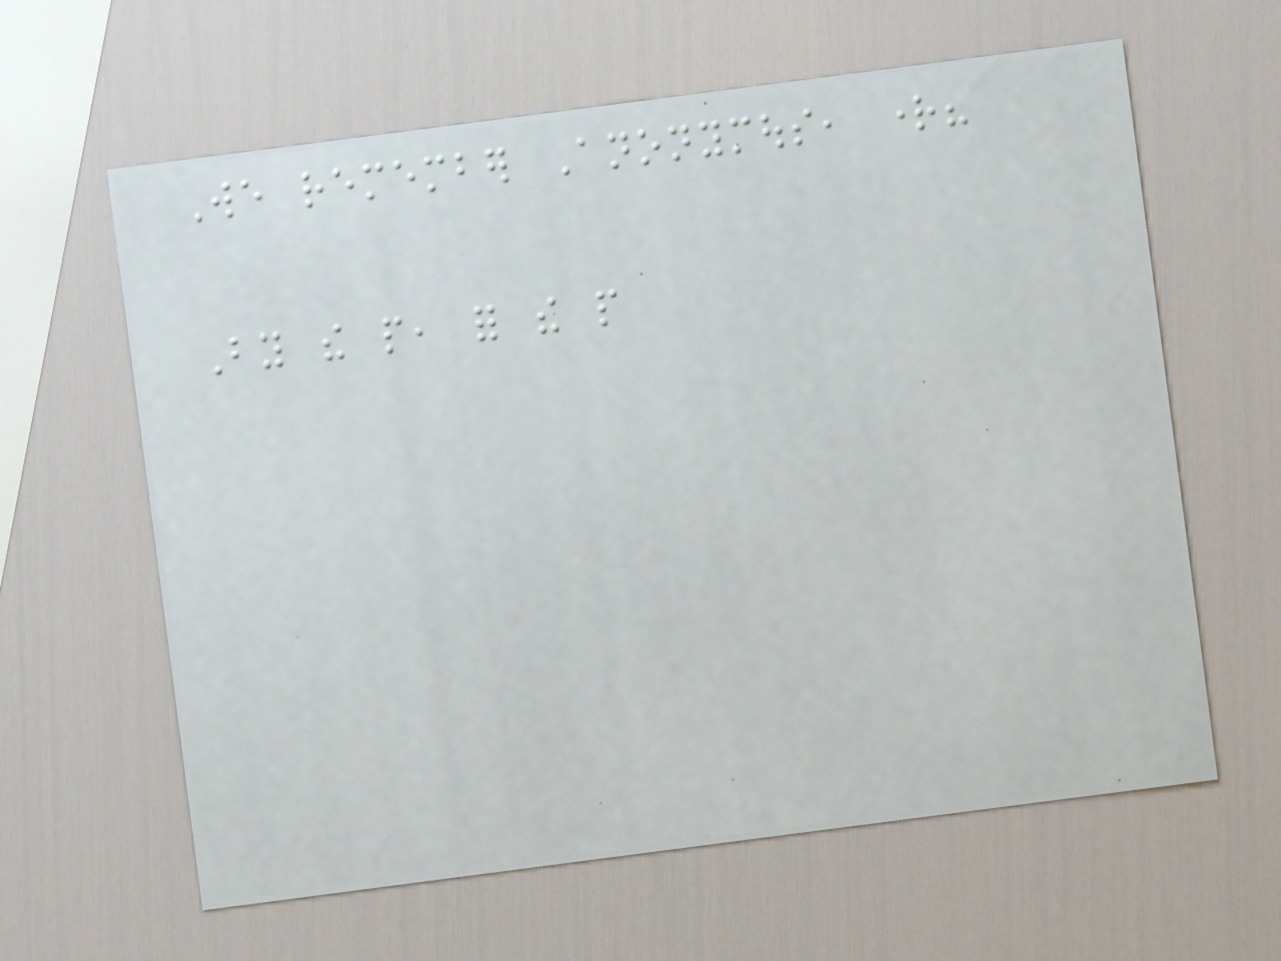We remember Anonymous, right?
By the people, for the people
